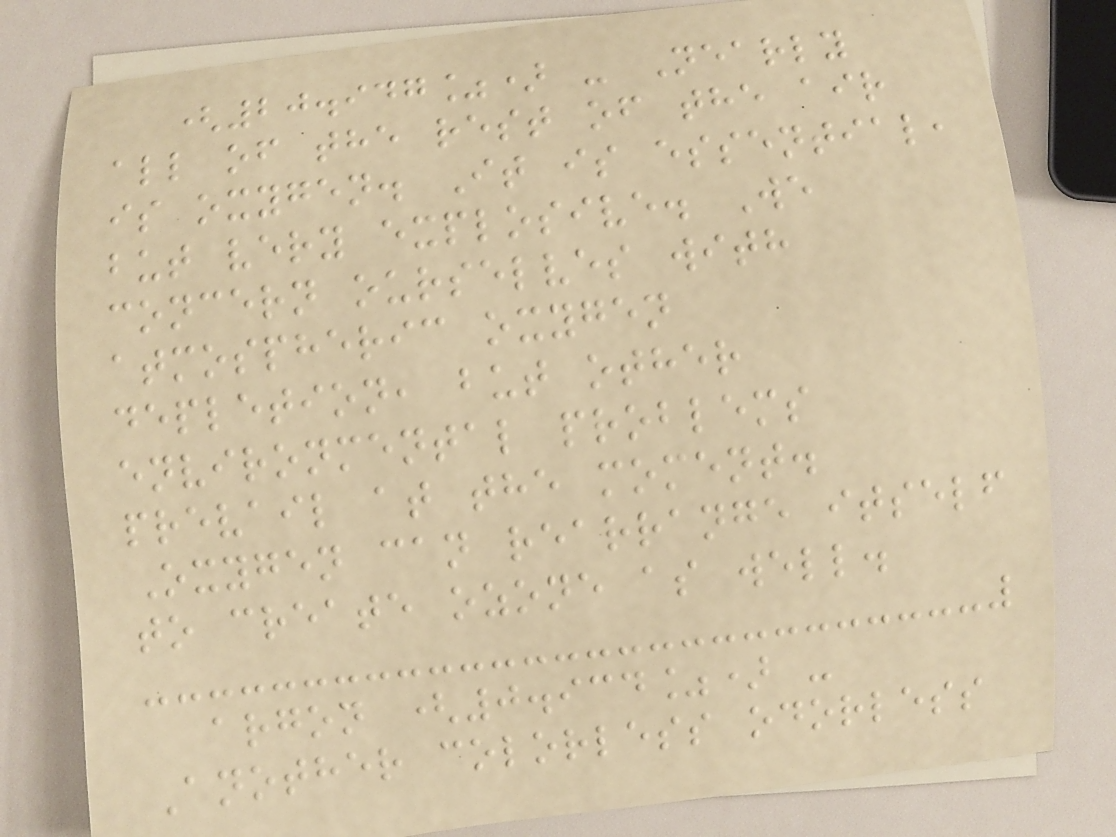(20.947%) - Nearly
all of the rest of the air
is oxygen. It is essential,
but very explosive. We
concern ourselves with
atmospheric oxygen
depletion, but other
environmental problems
prevail at the moment.
Oxygen can rearrange itself
to create ozone as well.
argon (0.934%) -
Another colorless odorless
